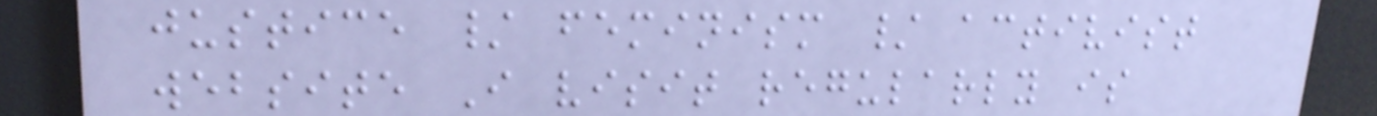justice / feminism / activist
website I visit regularly is
